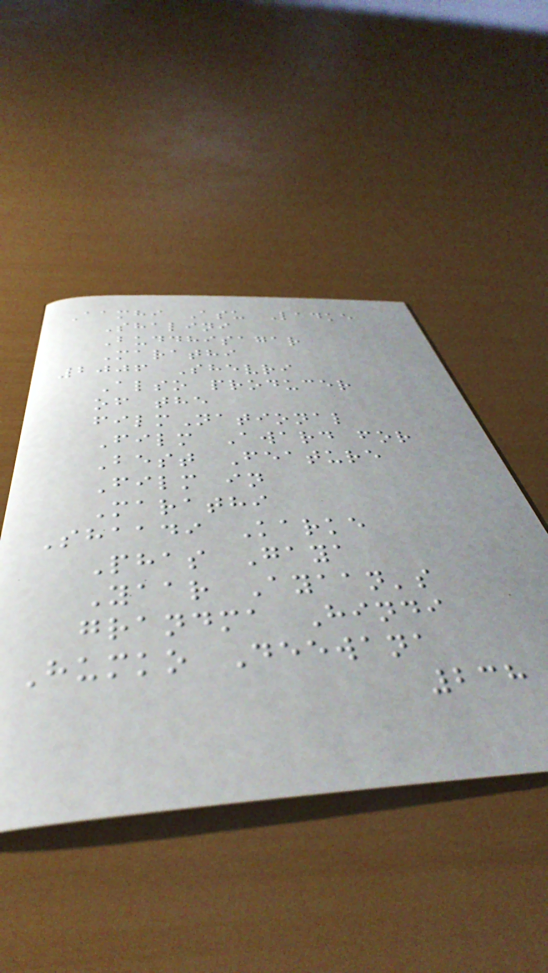Aamhi Asu Ladke
Shalini
Buddhisagar
Marathi
2006 Shevri
Also producer
of the
filmNational
Film Award for
Best Feature
Film in
Marathi
Shaadi Karke
Phas Gaya
Yaar Ayaan's
grandma Hindi
Humko Deewana
238
